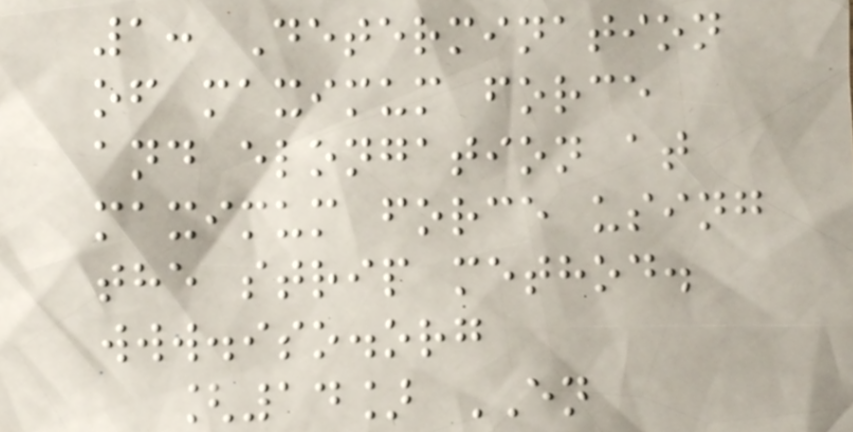1: Determination
of maximum force
and elongation at
maximum force using
the strip method.
www.iso.org
[14] EN
